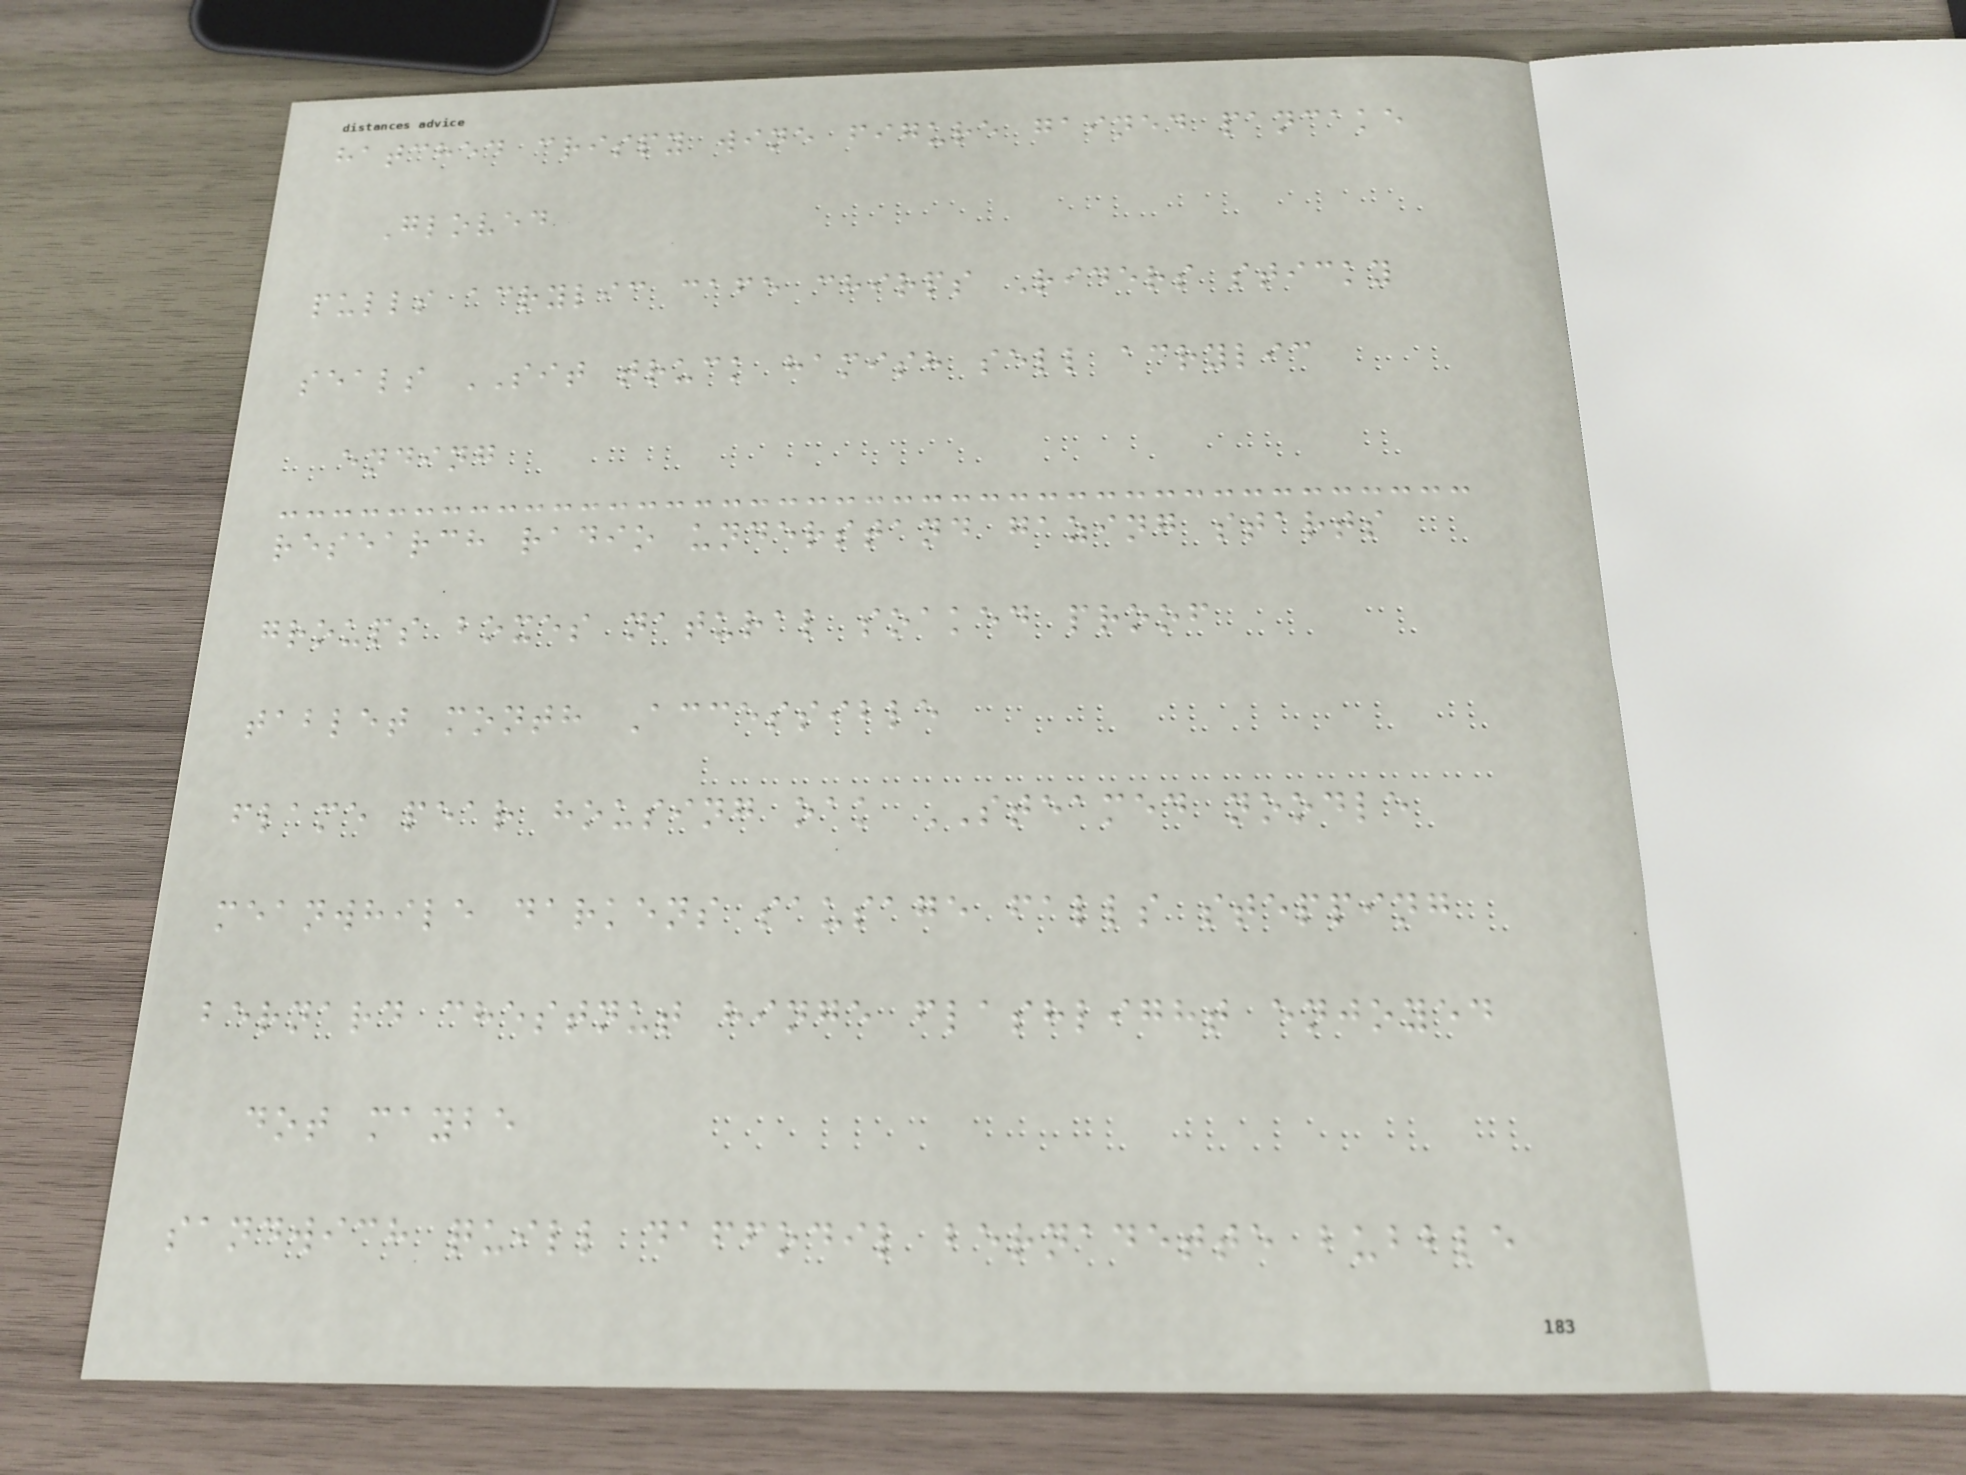hatched crispy wine figure gained pancake
Gloved
pulls acrylic cafe chirps Riders sticky
seals SIT truck hamish sell acrylic
ending
research radio understand gazing starts
groups boxes natural soaked proof
tablet month Accessible
flame pear housing oak STEAMED noodle
meanwhile darkens sausage falls stepping
bernard chestnut hinge flashlight enjoyed
dot maybe
sandwich quill daffodil bernadette bubble
